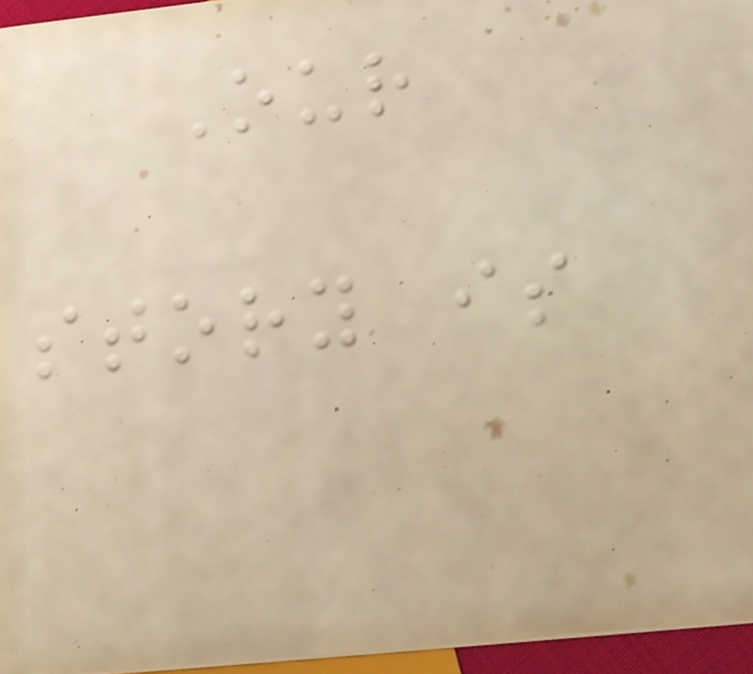Our
story is
